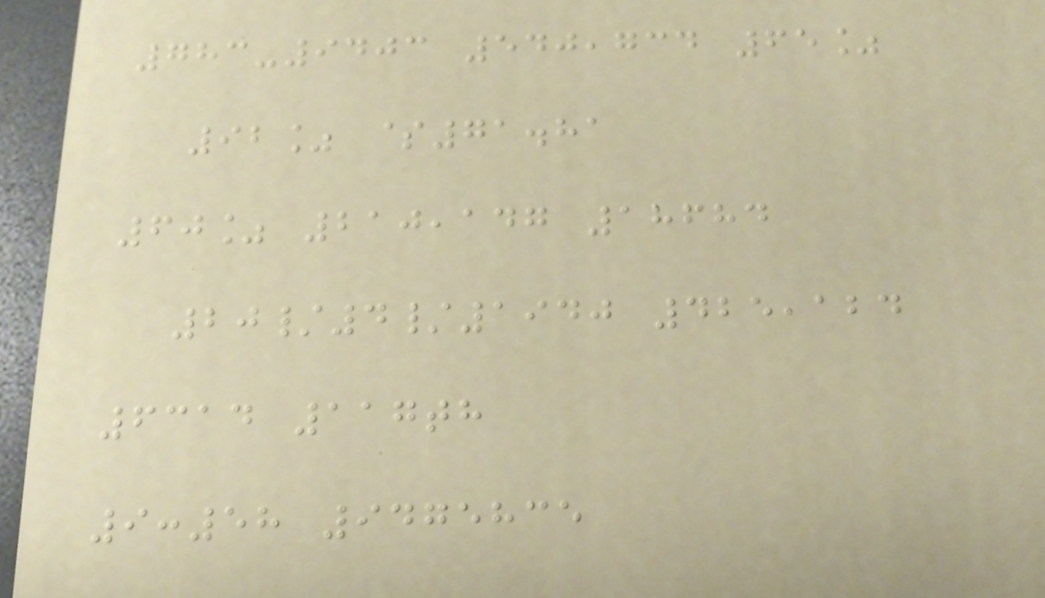783-9403 540,734 65%
92% $71.81
60% 210,147 18684
20/4/1940 425,124
6314 117th
9:58 9475835
